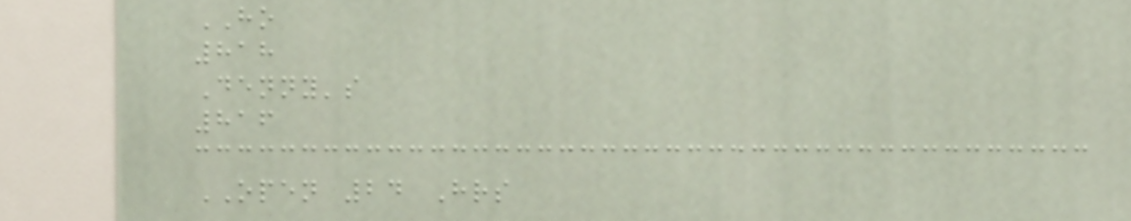HO
818
Denny's
816
OPEN 24 Hrs
